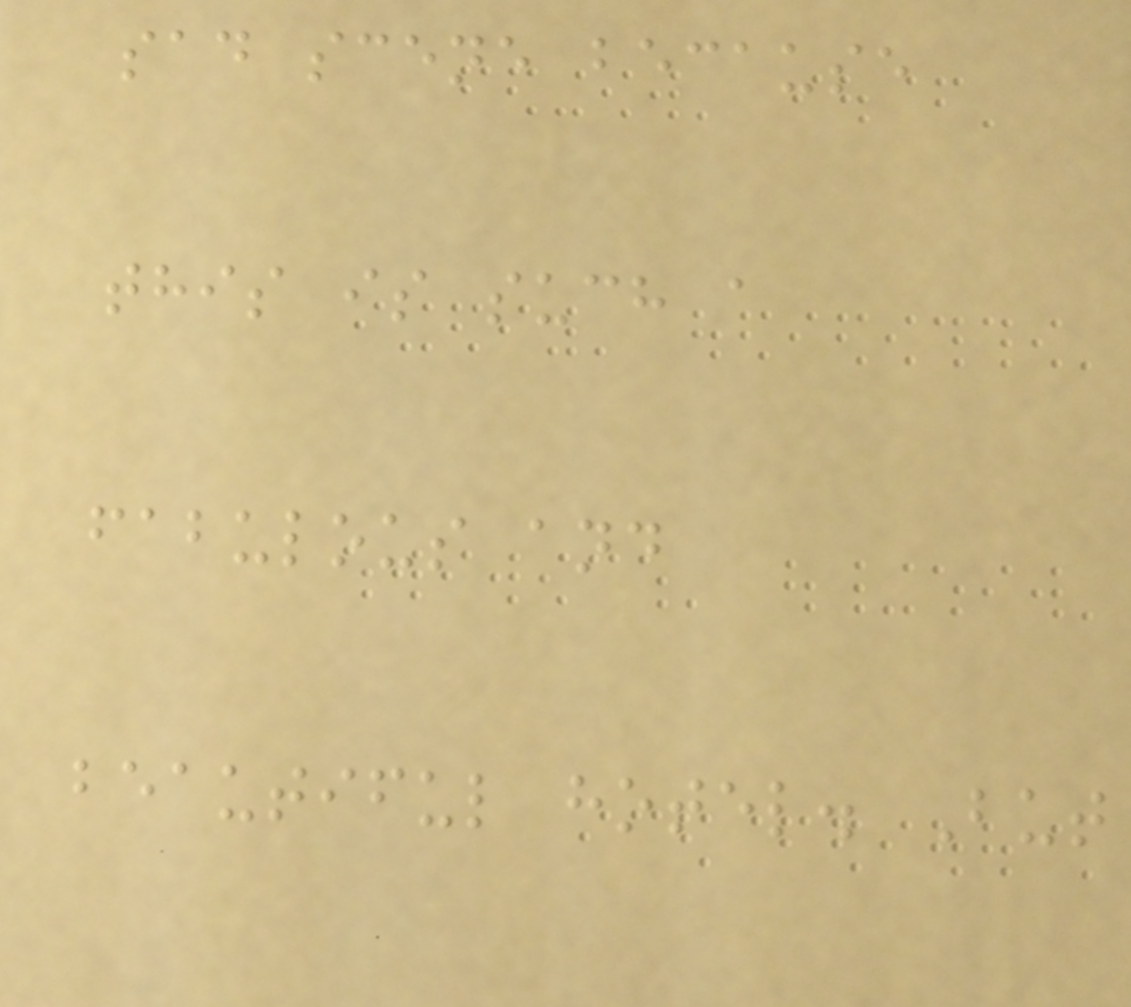sad scene because
this is such a
fabulous and
beautiful hotel. But
